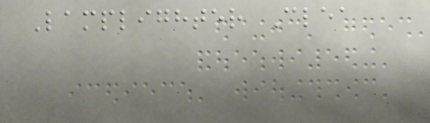Lamplighter Clea
